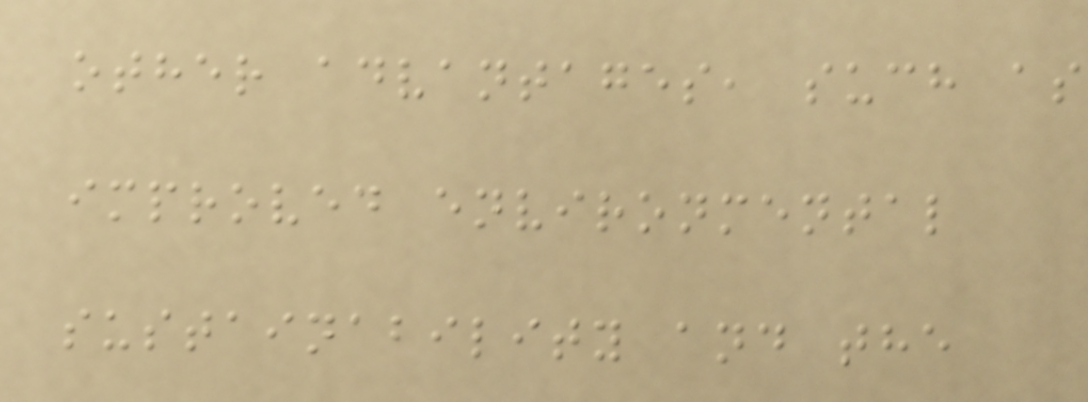other advantages, such as
improved environmental
sustainability and the
